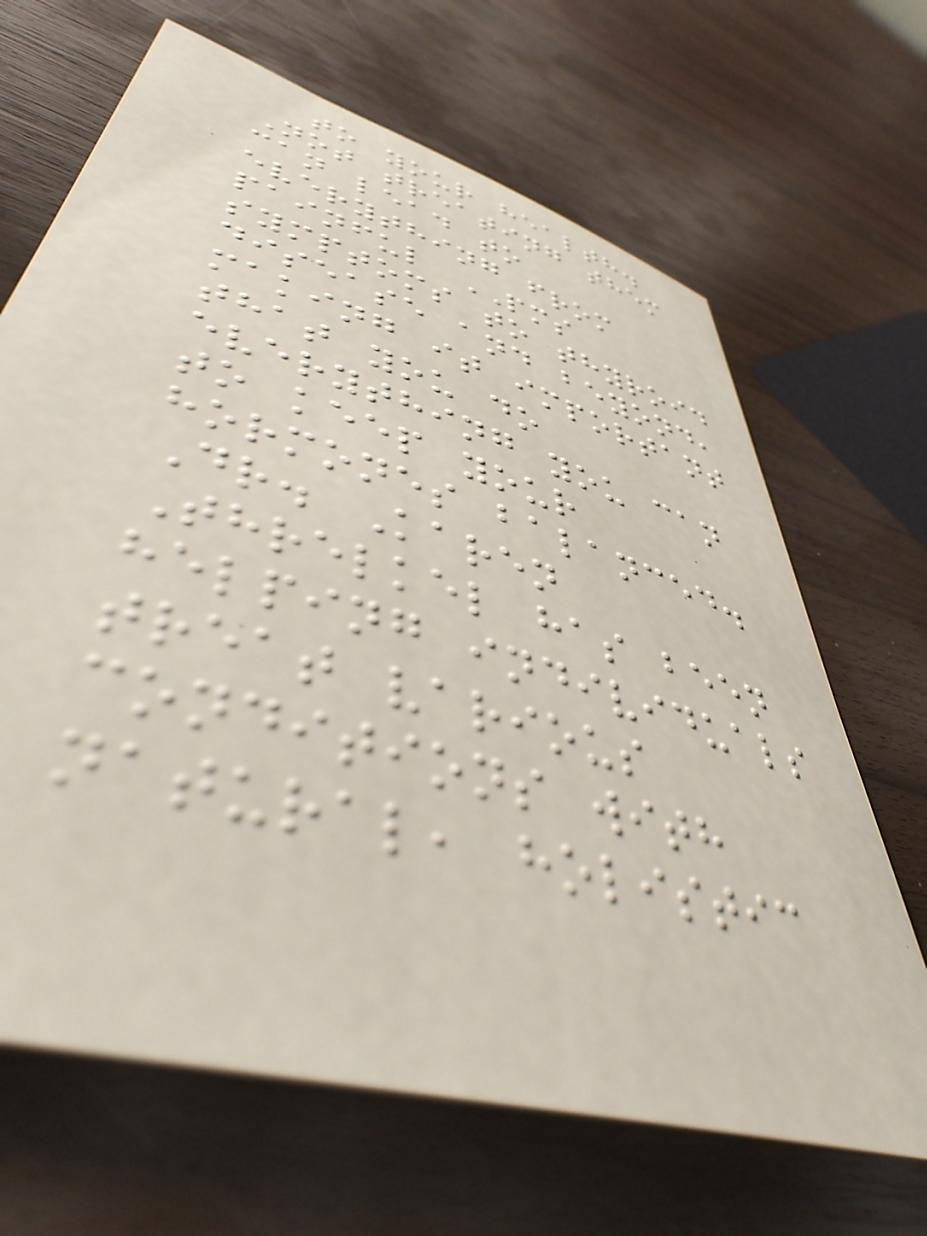to your health.
Not treating them
can lead to
everything from
painful PMS
symptoms to thyroid
disease and beyond,
making it important
that you do
everything you can
to keep your
hormones balanced.
Dr. Karen
Threlkel has been
helping individuals
treat various
conditions with
natural, holistic
